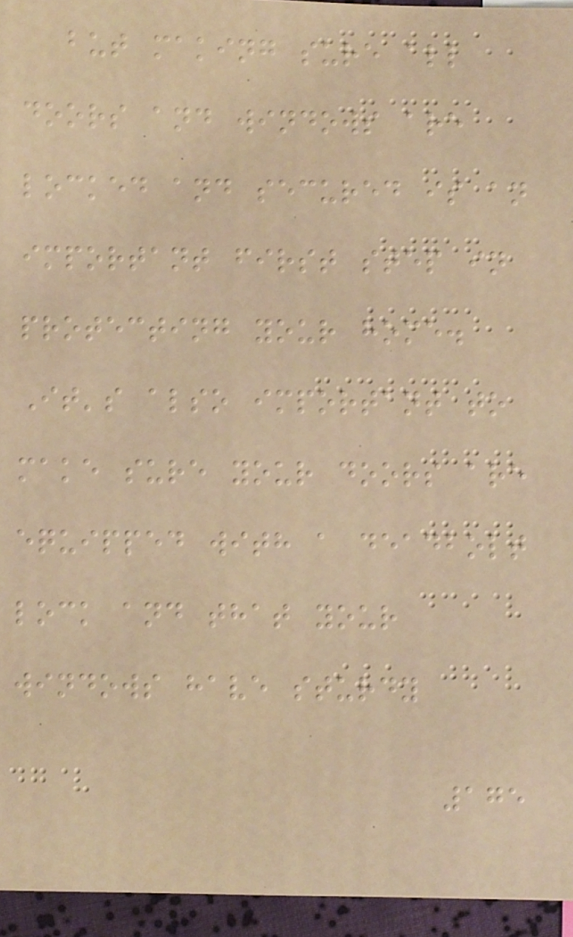but making sure all
doors and windows are
locked and secured is an
important first step in
protecting your home.
It's also important to
make sure your doors are
equipped with a deadbolt
lock and that your
windows have sturdy
175
